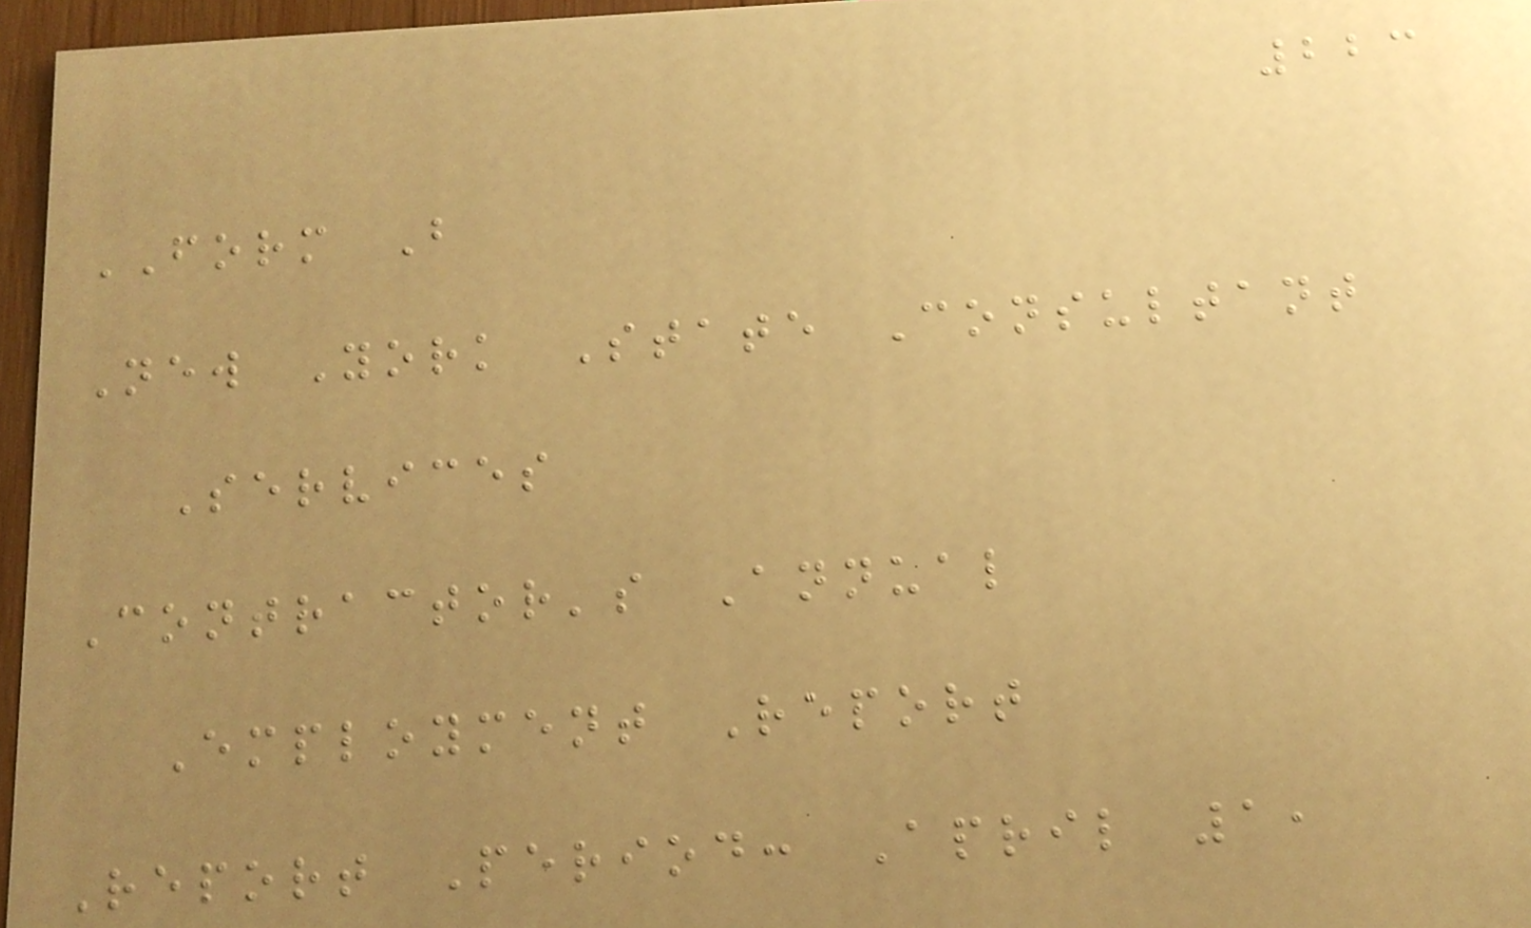223
FORM B
New York State Consultant
Services
Contractor's Annual
Employment Report
Report Period: April 1,
